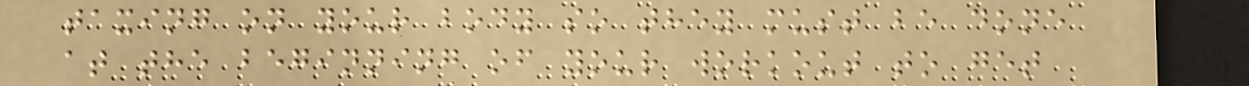taxing on your body so they must be done
at the beginning of your workout to get
